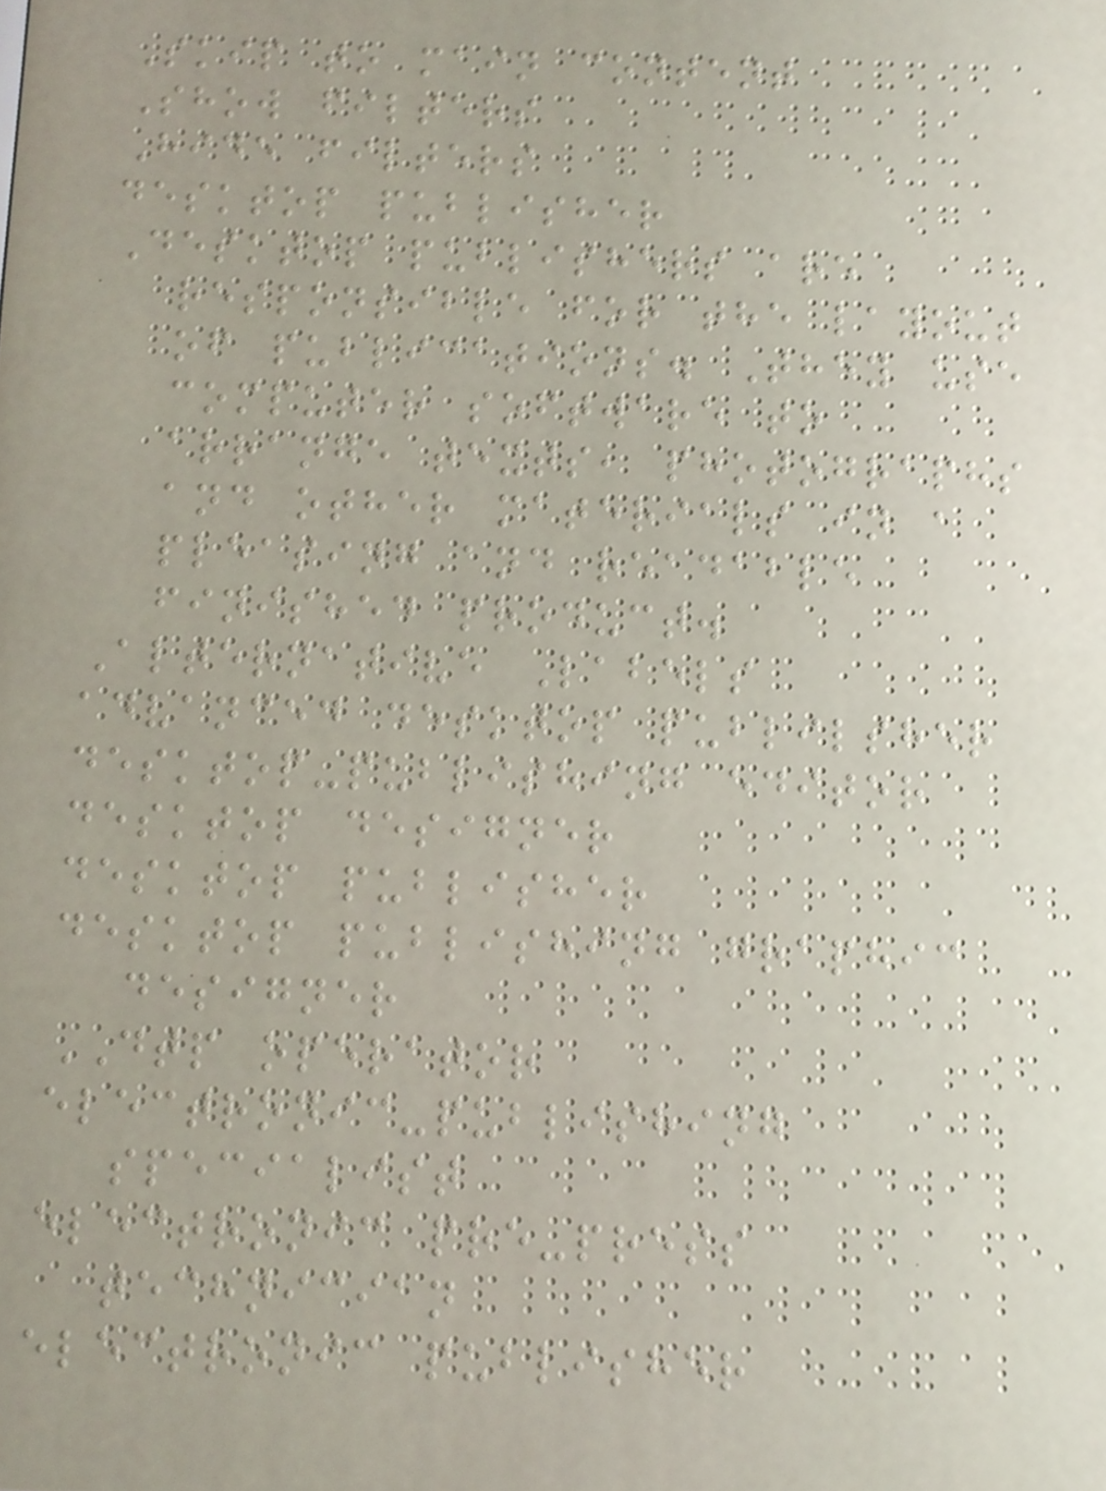Skip to main content
Show filters
Hide filters
desktop publisher
Desktop publishers are
responsible for the layout
of publications. They use
computer software to
arrange texts, photographs
and other materials in a
pleasing and readable
finished product.
Alternative Labels
advanced desktop publilsher
desktop-publishing editor
desktop designer
desktop publisher
desktop publishing graphic
designer
DTP operator
electronic-publishing
specialist
electronic pre-press
technician
electronic publisher
